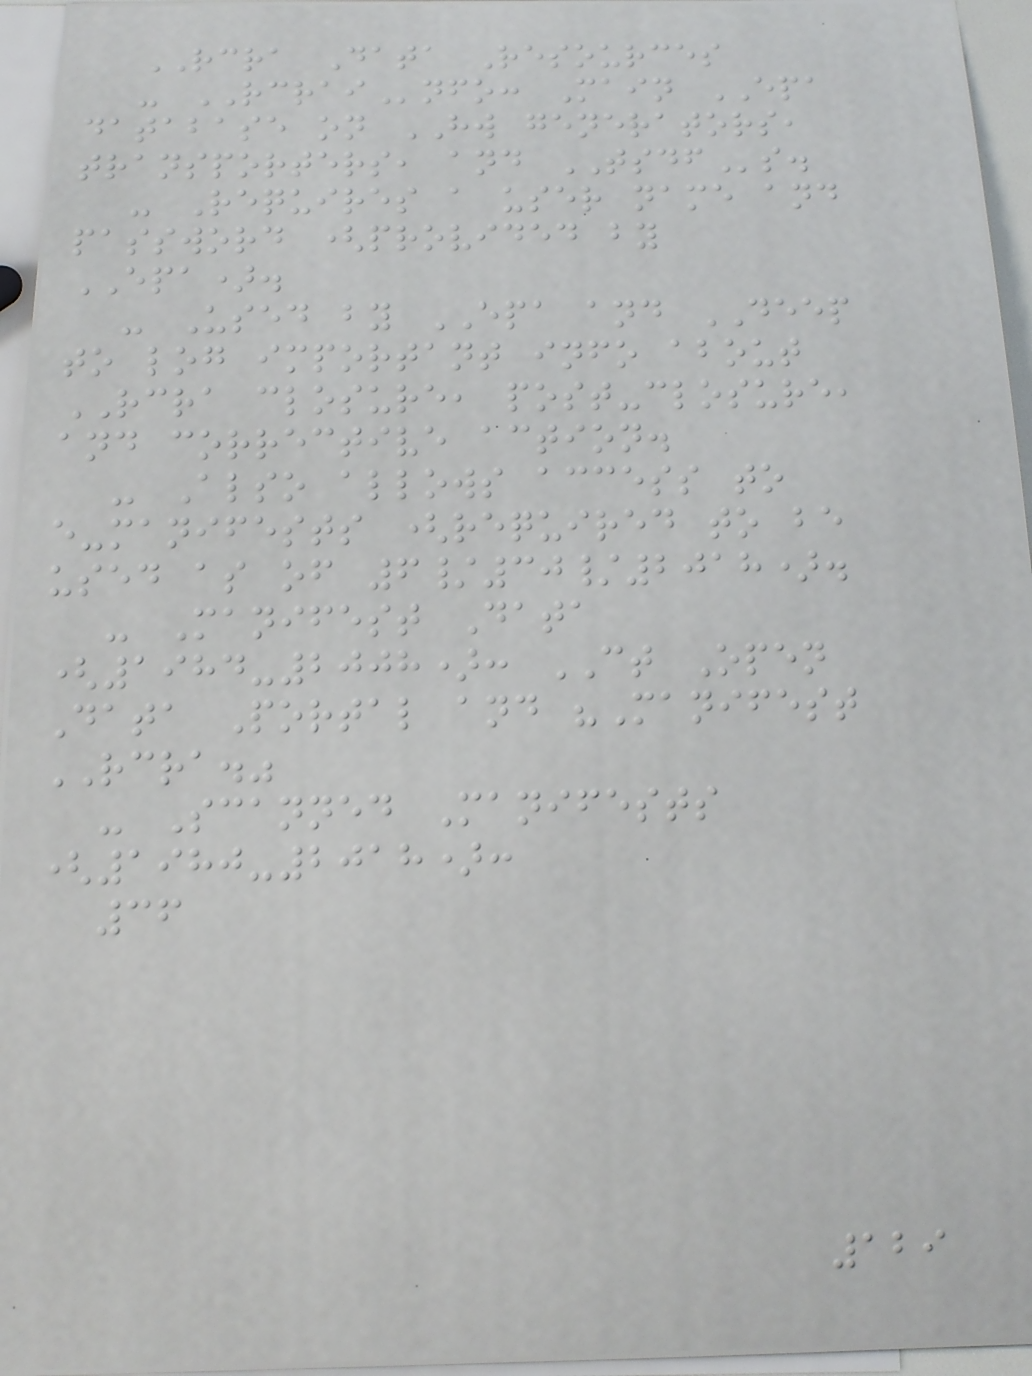RCRA Data Resources
- RCRAInfo: Main EPA
database on HW generators,
transporters, and TSDFs.
- Requires a user name and
password (provided by
EPA).
- Used by EPA and DEEP
to log important info about
RCRA closure, post-closure,
and corrective action.
- Also allows access to
e-manifests (required to be
used as of 6/30/2018).
- Manifest Data
(1984-2008): CT Open
Data Portal and "Manifest
RCRA."
- Scanned Manifests
(1980-2018):
36
129
